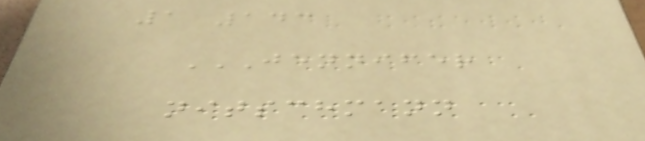1 143
JENNIFER
NITSCHMANN
